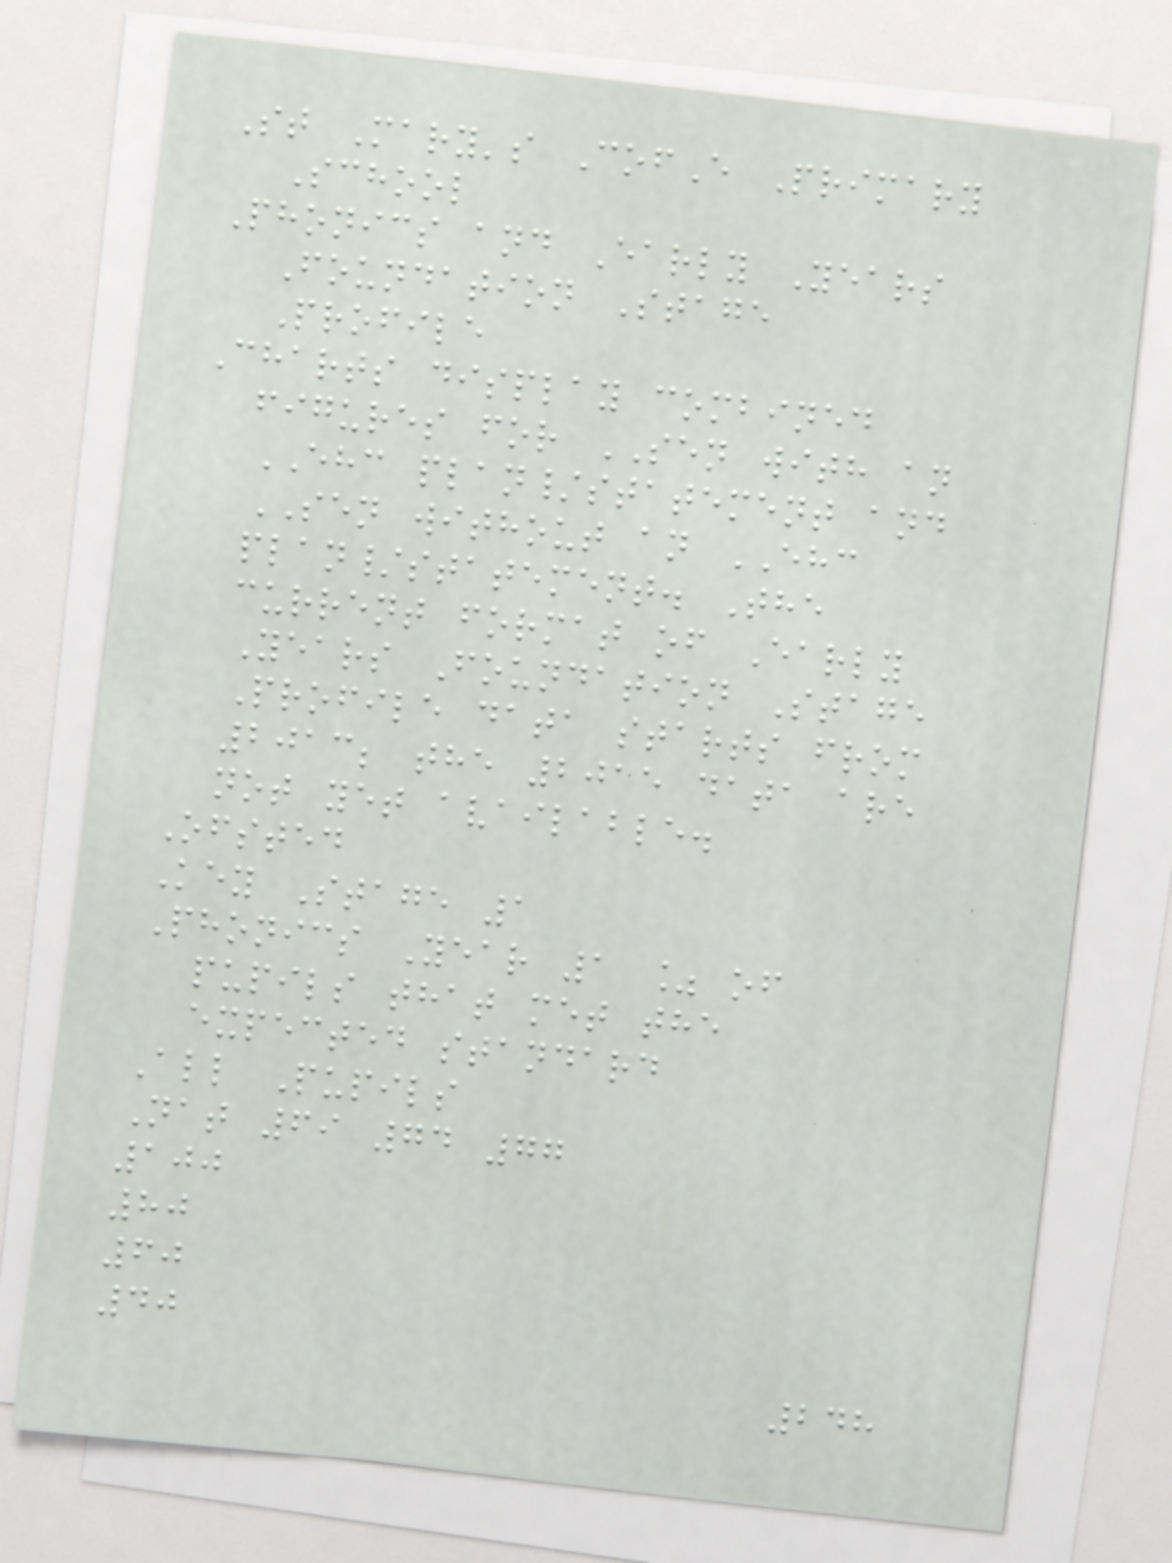St Mary's CofE Primary
School
Phonics and Early Years
Foundation Stage
Profile
Charts display combined
figures for SEN with an
EHC plan/statement and
SEN without an EHC
plan/statement. The
current format of Early
Years Foundation Stage
Profile data starts from
2013; the 2015 data are
not yet available.
Ofsted
Key Stage 1
Phonics Year 1 % of
pupils that met the
expected standard
All Pupils
Nat 69 74 77
100
80
60
40
248
